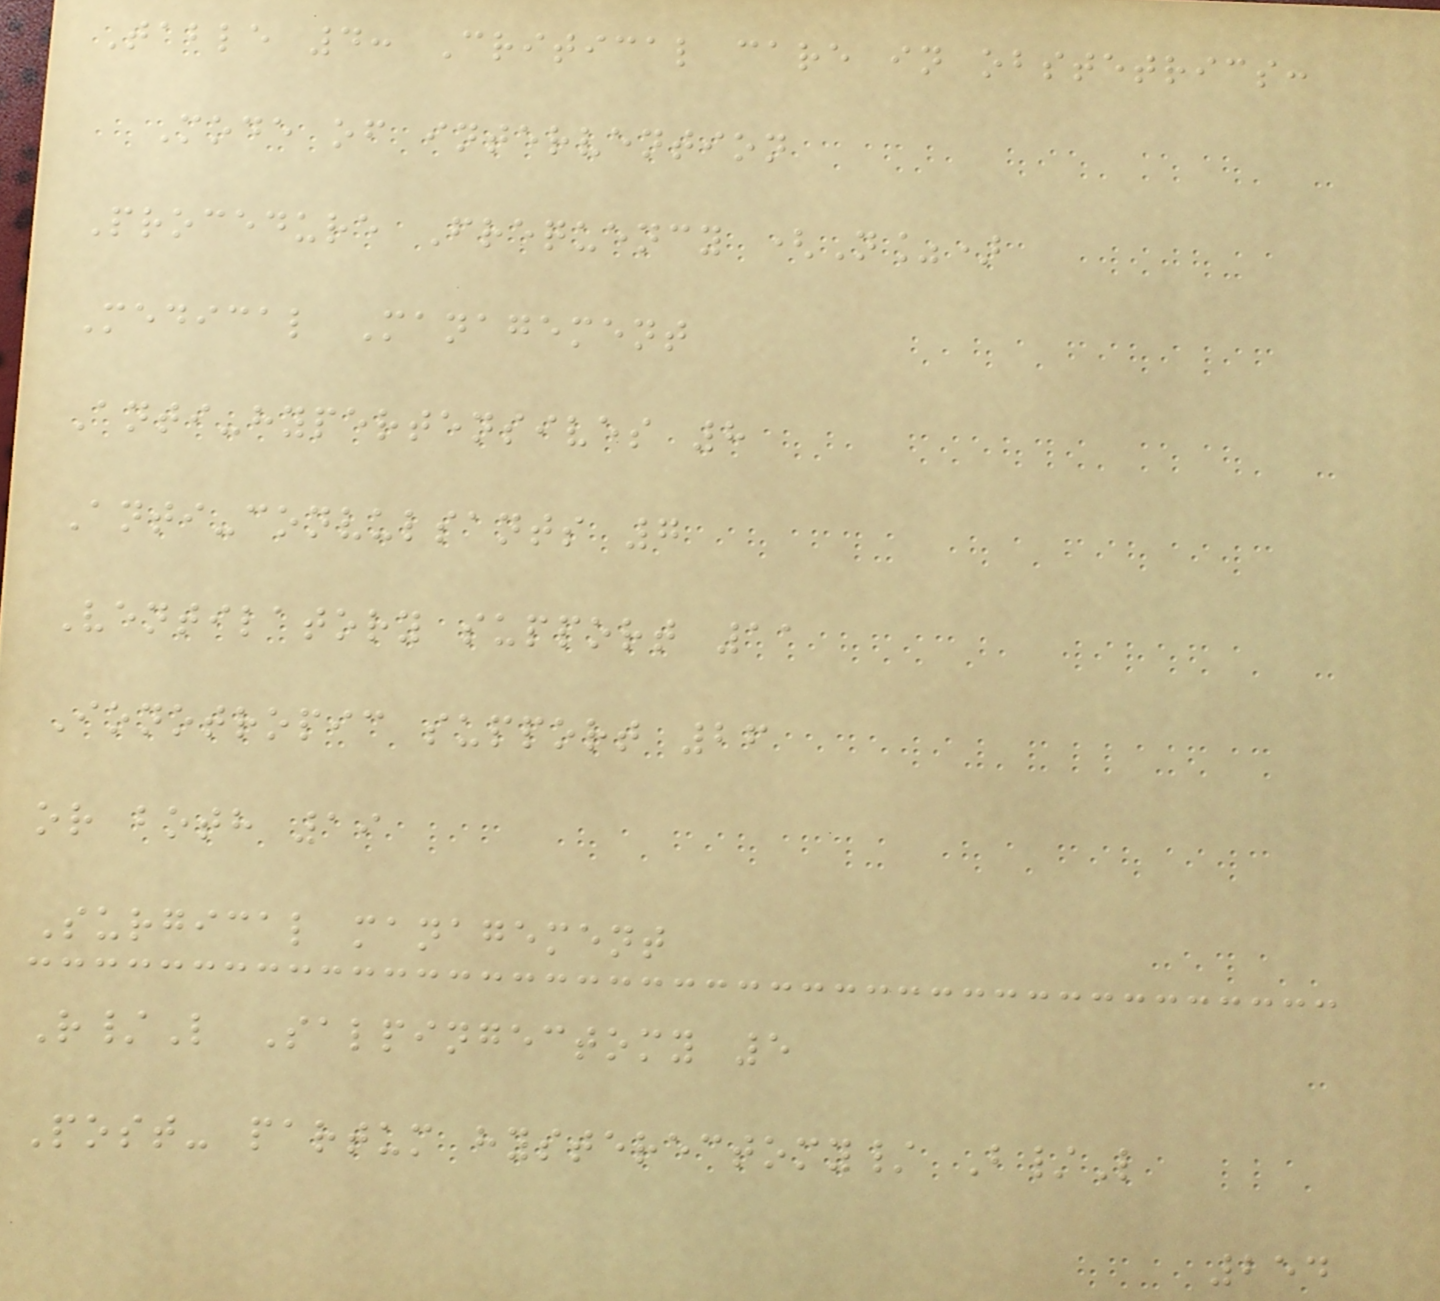Table 4: Critical care in obstetrics:
Mode of intervention
Procedure Frequency (N%)
Medical Management
Anti-hypertensives 8
Anti-convulsants 7
Ventilatory support 11
Ionotropic support 26
or both 19
Surgical management
R/L Salpingectomy 5
Post- partum hysterectomy/ B/L
254
